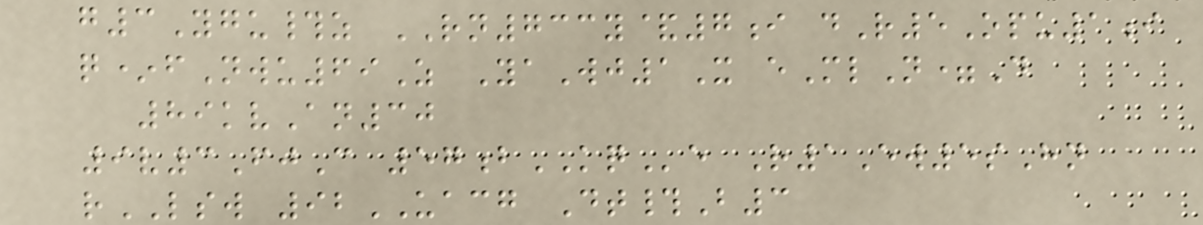g3Ygu#z RN733y&7i dR5Opu1i
q*fNwu69Z YaWj1X eMlN=D
89kvAn30
9v3FjC 57bKQe R1Ew5sHn
rLSW 92UACG Dt#B3
